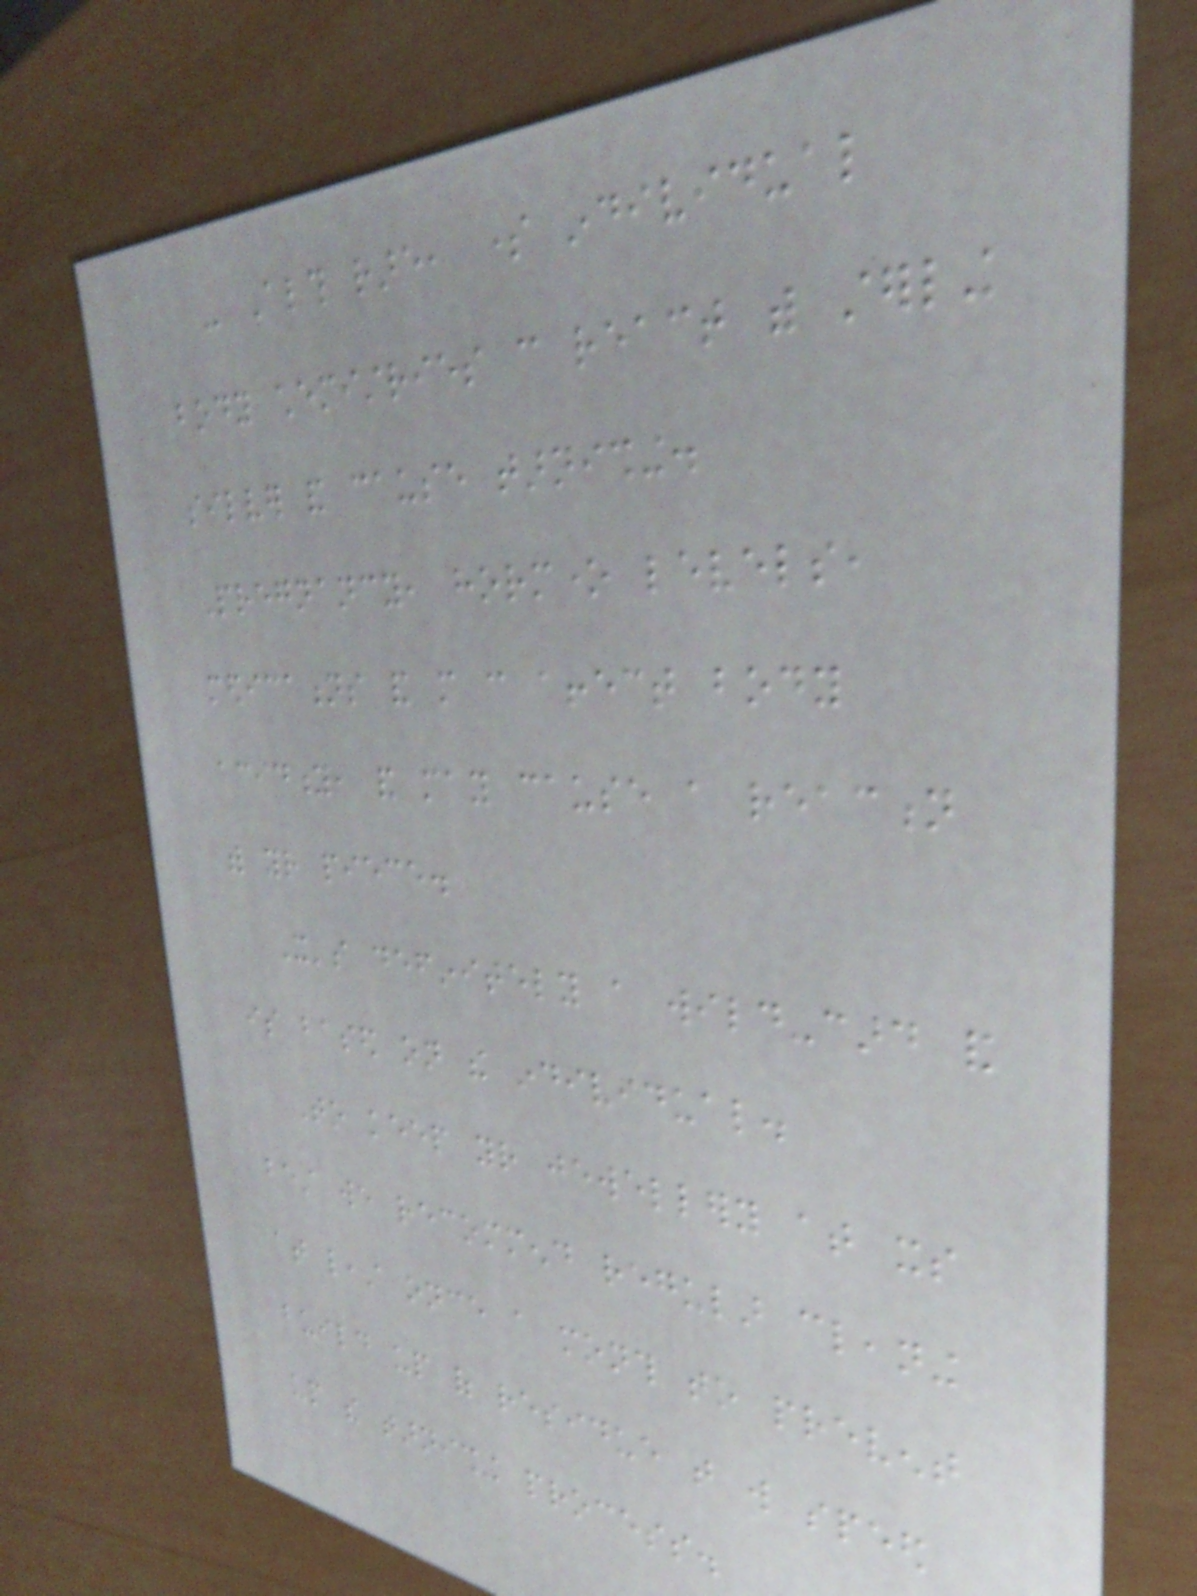- Although rare, some individual
body chemistries can react with sterling
silver and cause tarnishing.
Pregnancy, hormone levels,
medications and more can affect body
acidity, and may cause a reaction
with your piece.
It's definitely a wild-card and
is based on the individual.
To keep your jewellery at its
best we recommend regular cleaning
at least once a month to prevent
build up of residue that will speed
up the tarnishing process.
